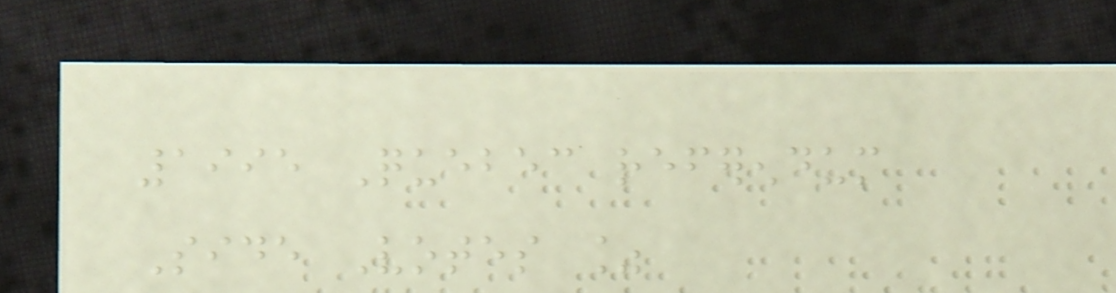1995 Quebec referendum
Side Votes %
